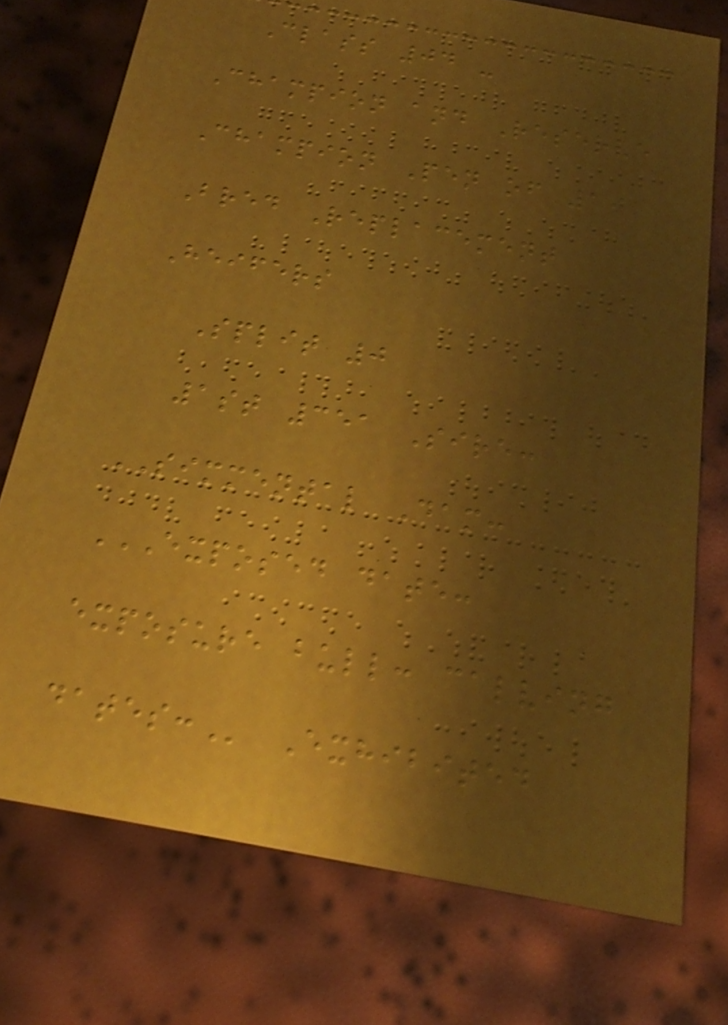Class 04 -
Champion and Reserve
Champion Pen of 10
Bred Replacement
Heifers
Split 0
1st 351 Sire:
SIMMENTAL Dam:
EXPOSED DATE:
EXPOSURE BULL: CALVING
DATES: Exhibited
